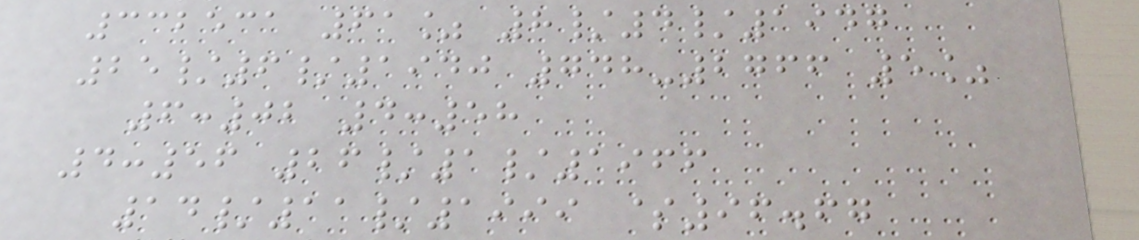332531 61% 8/4/1947
25/6/1940 748-2766 5%
6:02 4:58
4:56 26/1/1966
14/11/1999 $96.67
